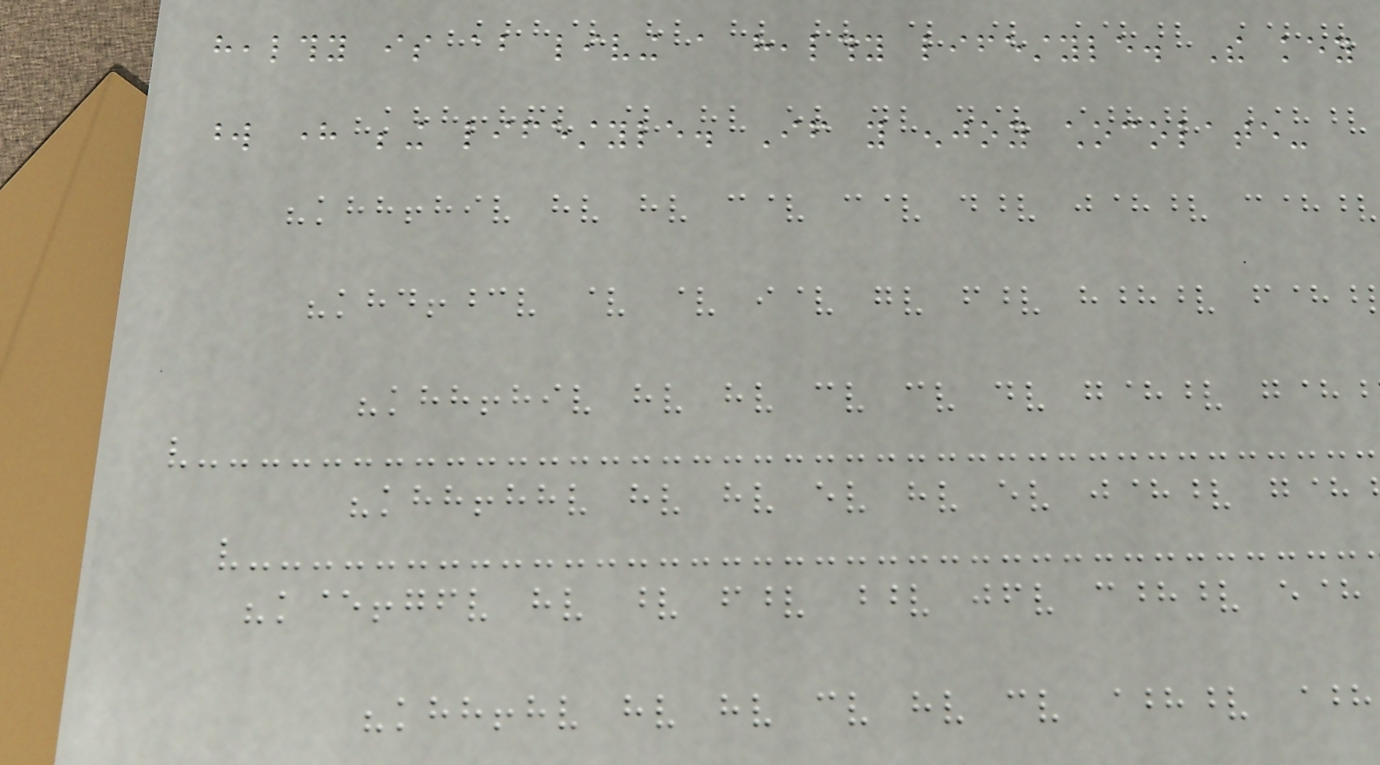healthy is about living a healthy lifestyle. The key
word here being lifestyle. If you enjoy chocolate-
